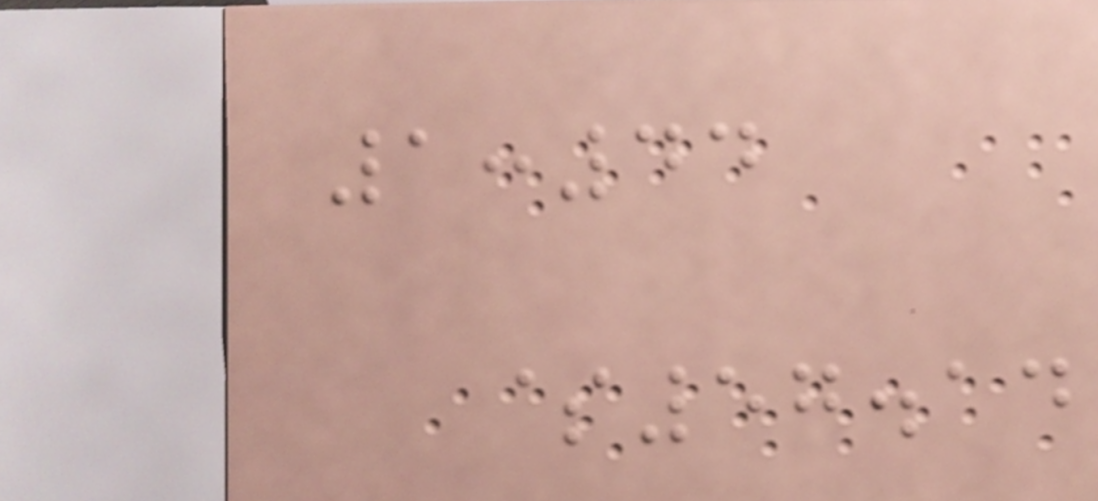1:44
$57.14
